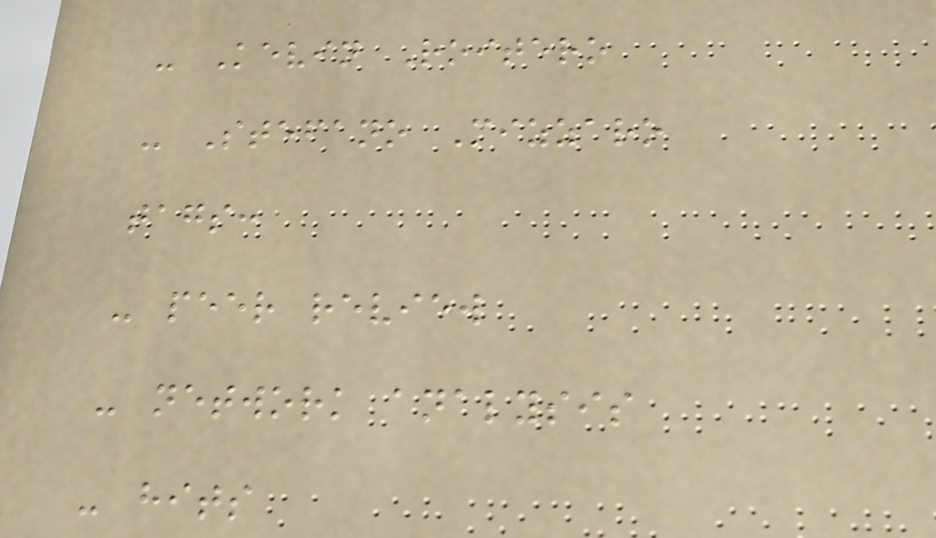- Kevin Roitero
- Stefano Mizzaro
tags:
- peer review
- network analysis
- hits
